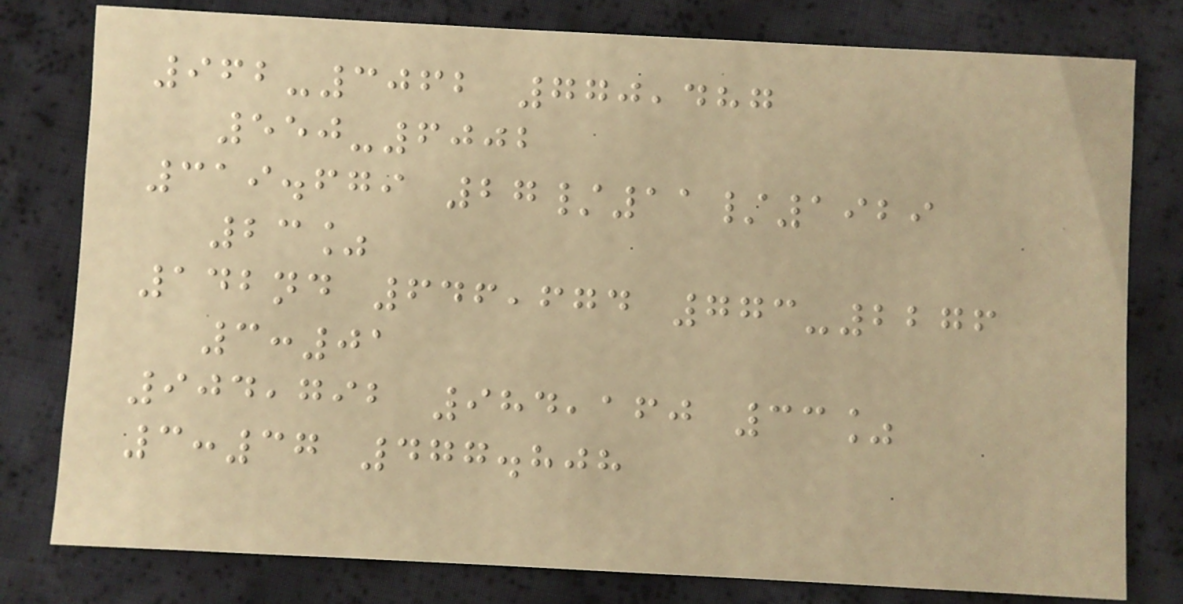962-3062 770,487
550-6002
319.679 27/11/1929
23%
142nd 646,674 773-2276
3:01
904,792 984,160 33%
3:37 477.808
